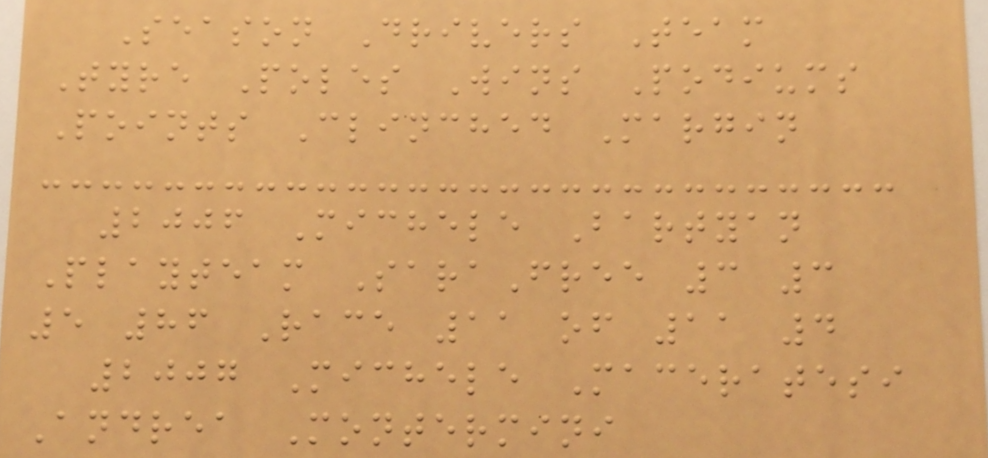Season Drivers Team
Tyre Poles Wins Podiums
Points Clinched Margin
2006 Michele Bartyan
Playteam SaraFree 3 3
5 86 Race 11 of 11 4
2007 Michele Maceratesi
Andrea Montermini
